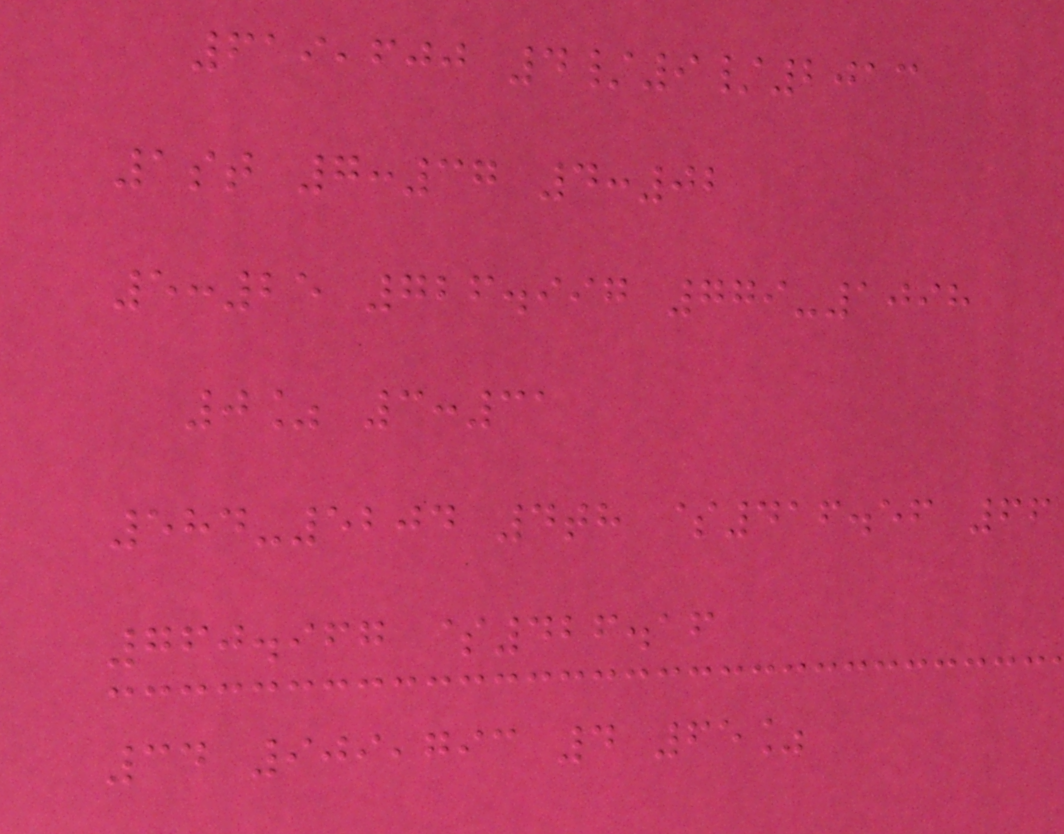619,600 4/9/2013
1st 7:37 4:02
5:25 726.997 779-1098
0% 3:31
584-5204 4th $416.56 66
760.967 $426.16
34 909,793 4 65%
